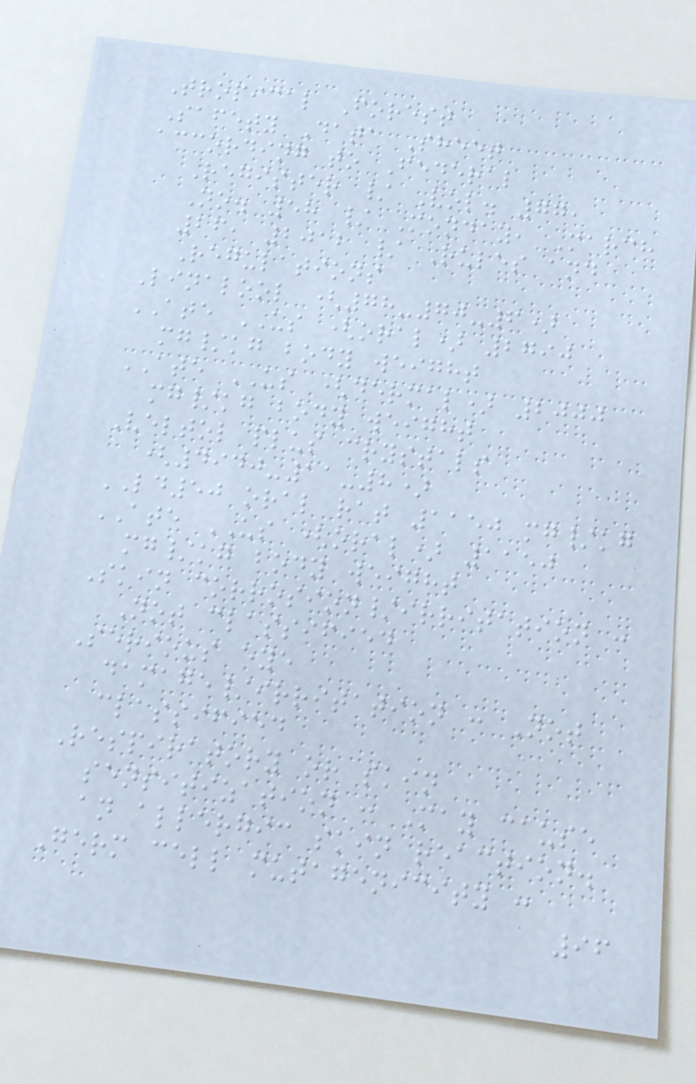Tropical Forest
Safety Data Sheet
according to Federal
Register / Vol. 77,
No. 58 / Monday, March
26, 2012 / Rules and
Regulations
Linalool (78-70-6)
ATE US (oral) 2790
mg/kg body weight
ATE US (dermal) 2000
mg/kg body weight
Veltol plus crystals
(4940-11-8)
LD50 oral rat 1150 mg/kg
ATE US (oral) 1150
mg/kg body weight
Skin corrosion/irritation :
Not classified
Serious eye
damage/irritation : Not
classified
Respiratory or skin
sensitization : May cause
an allergic skin reaction.
Germ cell mutagenicity :
96
